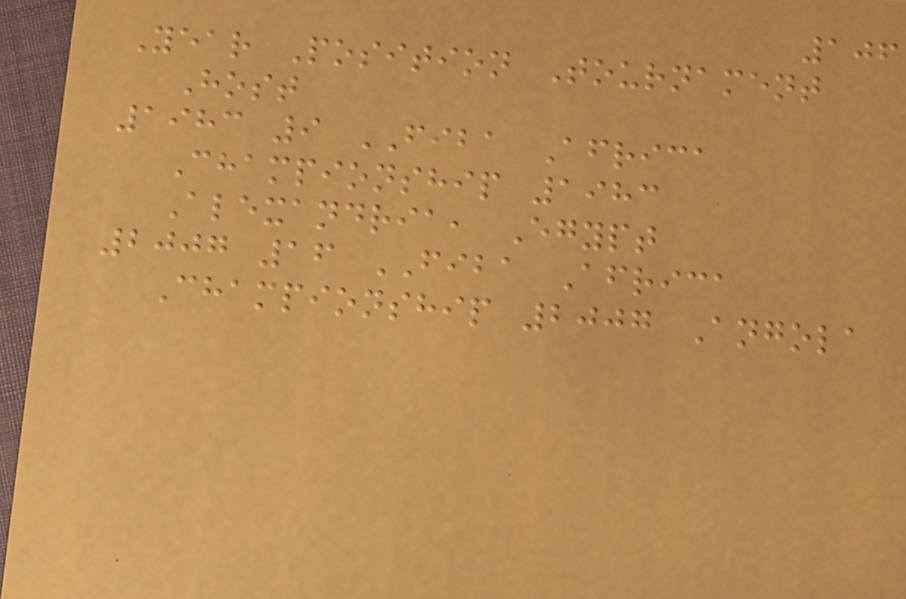106
Year Position Tournament
Host
1983 9 FIBA Africa
Championship 1983
Alexandria, Egypt
2007 16 FIBA Africa
Championship 2007 Angola
